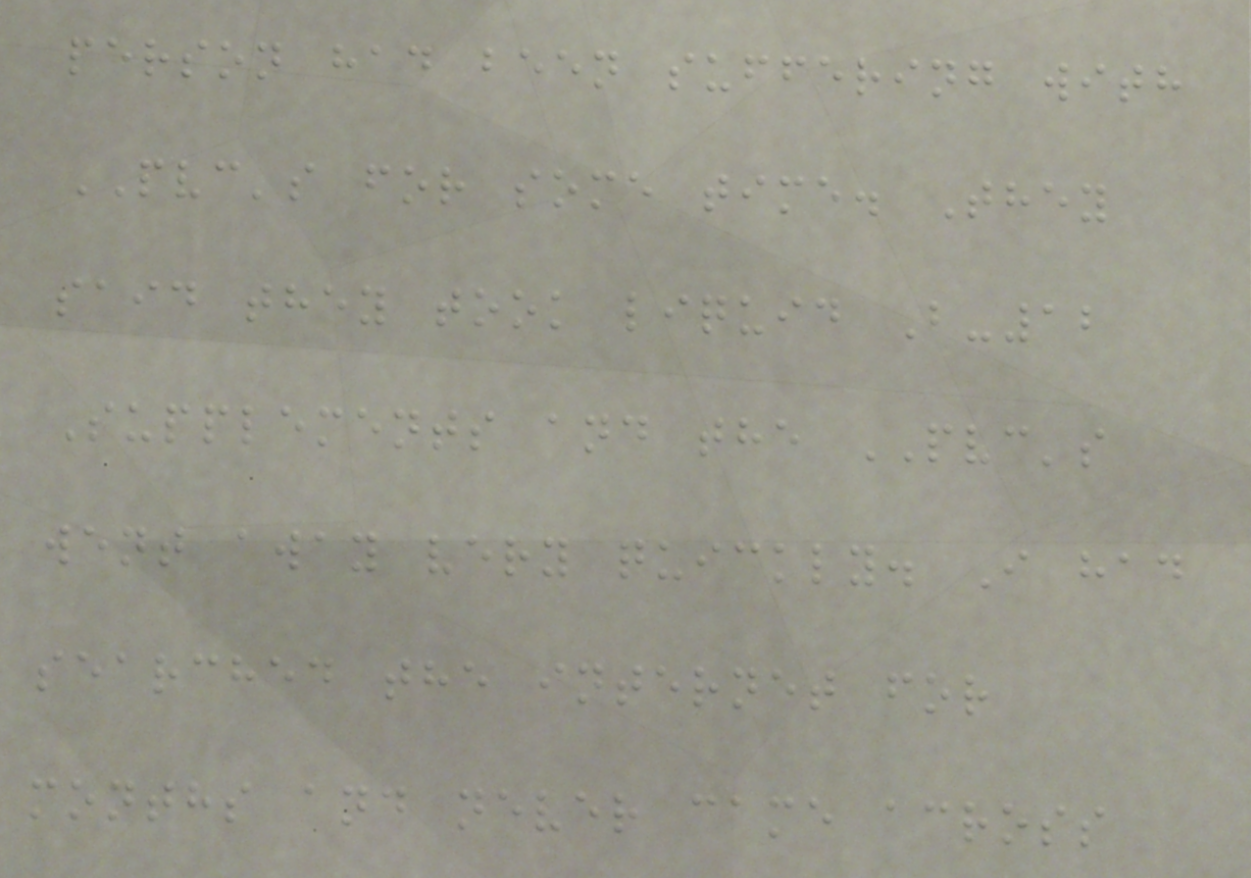person had been suffering with
PVC's for some time. They
said they took liquid B-12
Supplements and the PVC's
went away very quickly. I had
searched the internet for
months and never came across
